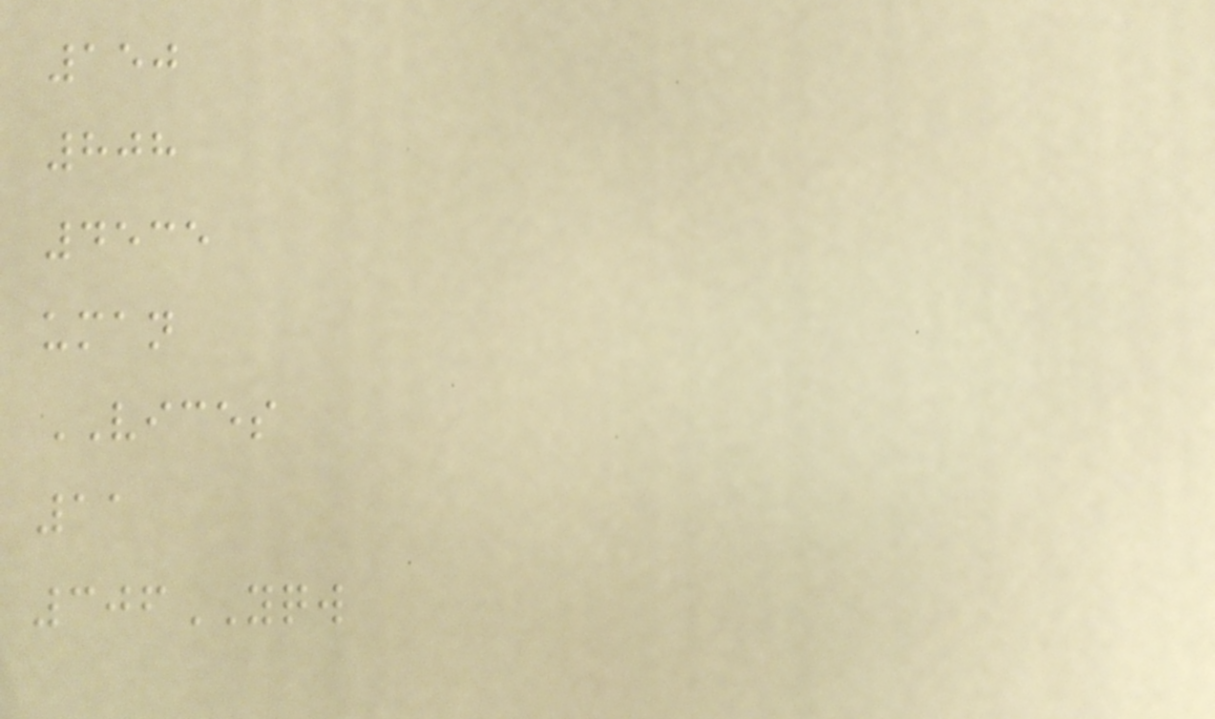150
808
4535
uman
VICES
11
306YQW
